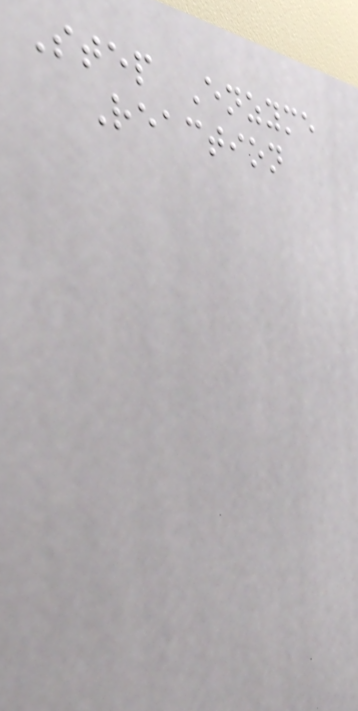Step Enzyme
Reaction
